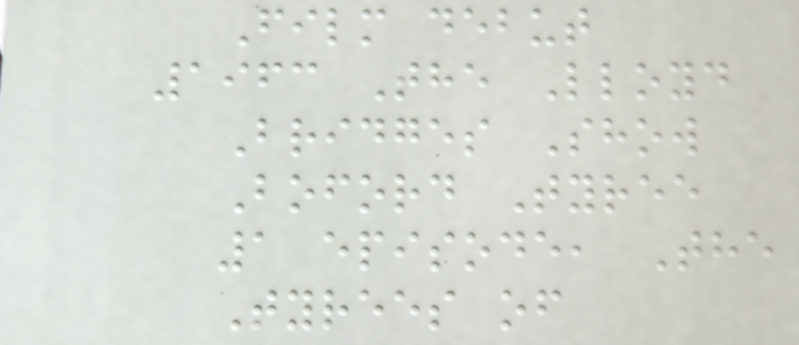Film debut
1963 The Lloyd
Bridges Show
Boford Tyree
1 episode, The
Tyrees of
